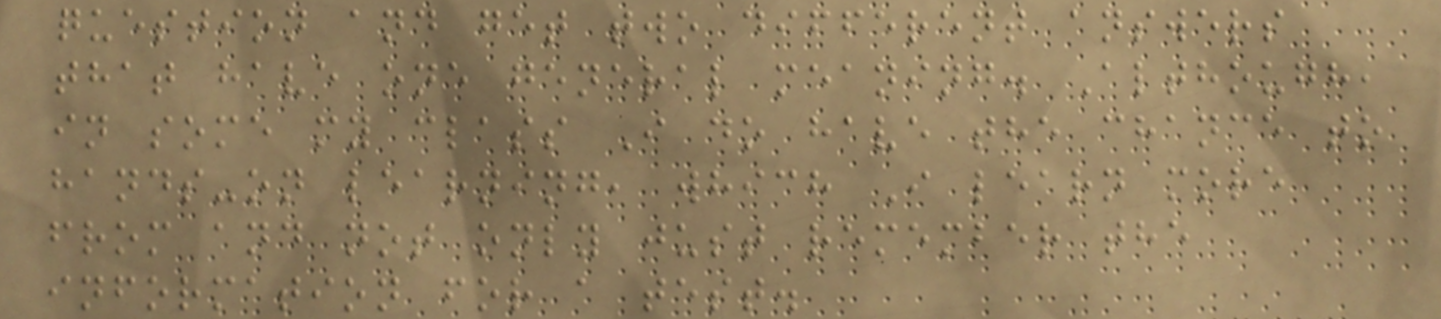question and get two different answers
that have one general meaning. Although,
in some my class I do have the chance to
hands-on learning, which I learn more
from and not only just remember the
information for a test.
